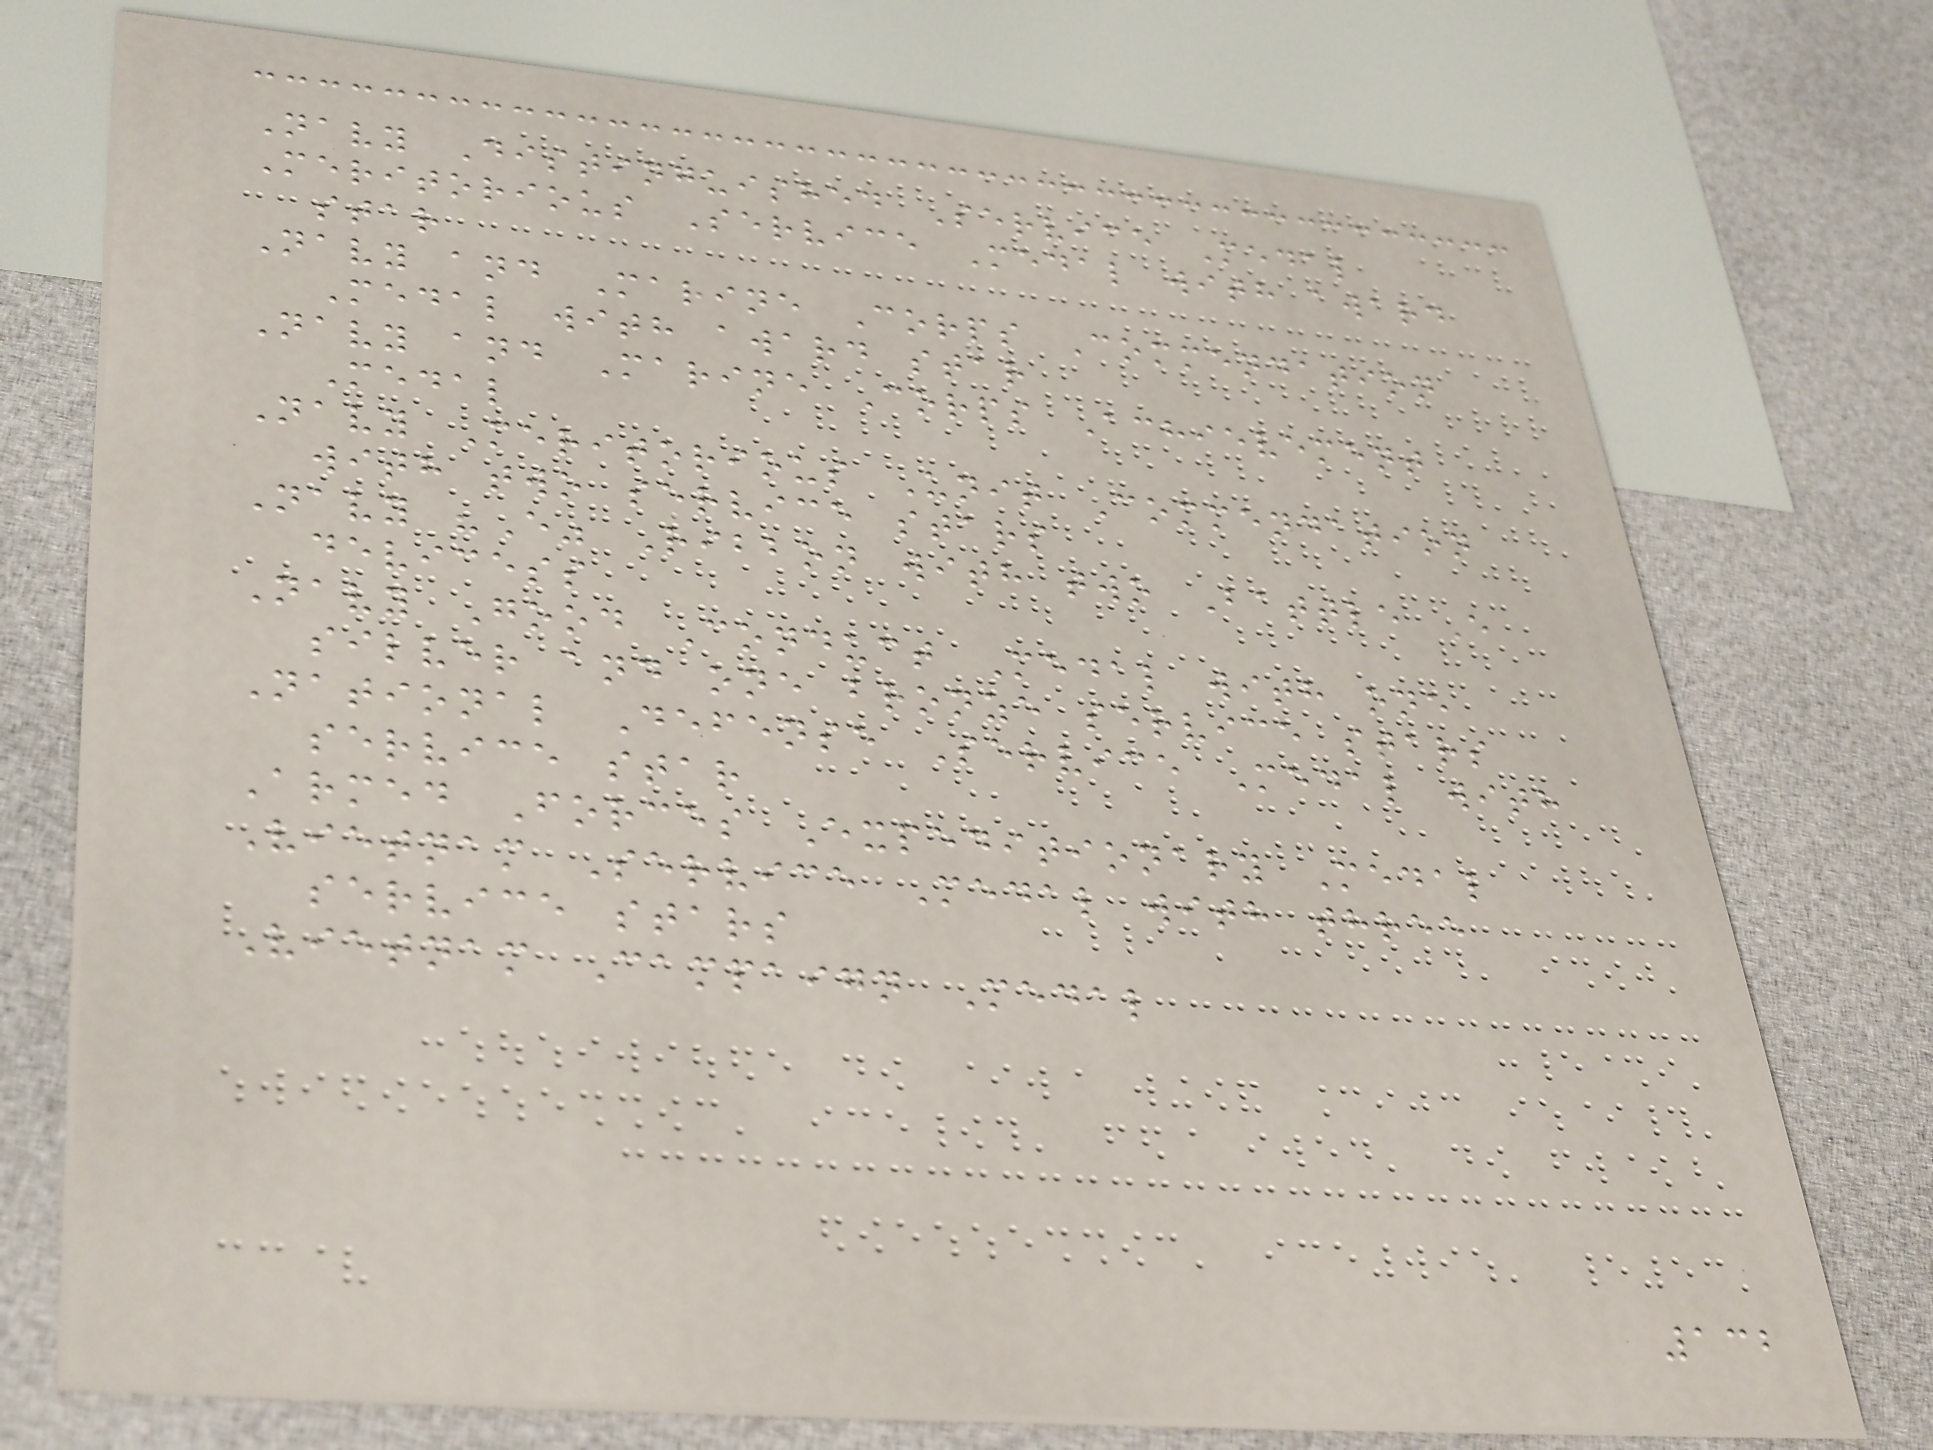Navy Distinguished Service Medal
Meritorious Service Medal with award
star
Navy and Marine Corps Commendation
Medal with award star
Navy and Marine Corps Achievement
Medal
Navy Meritorious Unit Commendation
with two service stars
Navy "E" Ribbon with two Battle E
devicess
Navy Good Conduct Medal with one
silver and one bronze service stars
National Defense Service Medal with
service star
Armed Forces Expeditionary Medal
Vietnam Service Medal with three
service stars
Vietnam Campaign Medal
132
